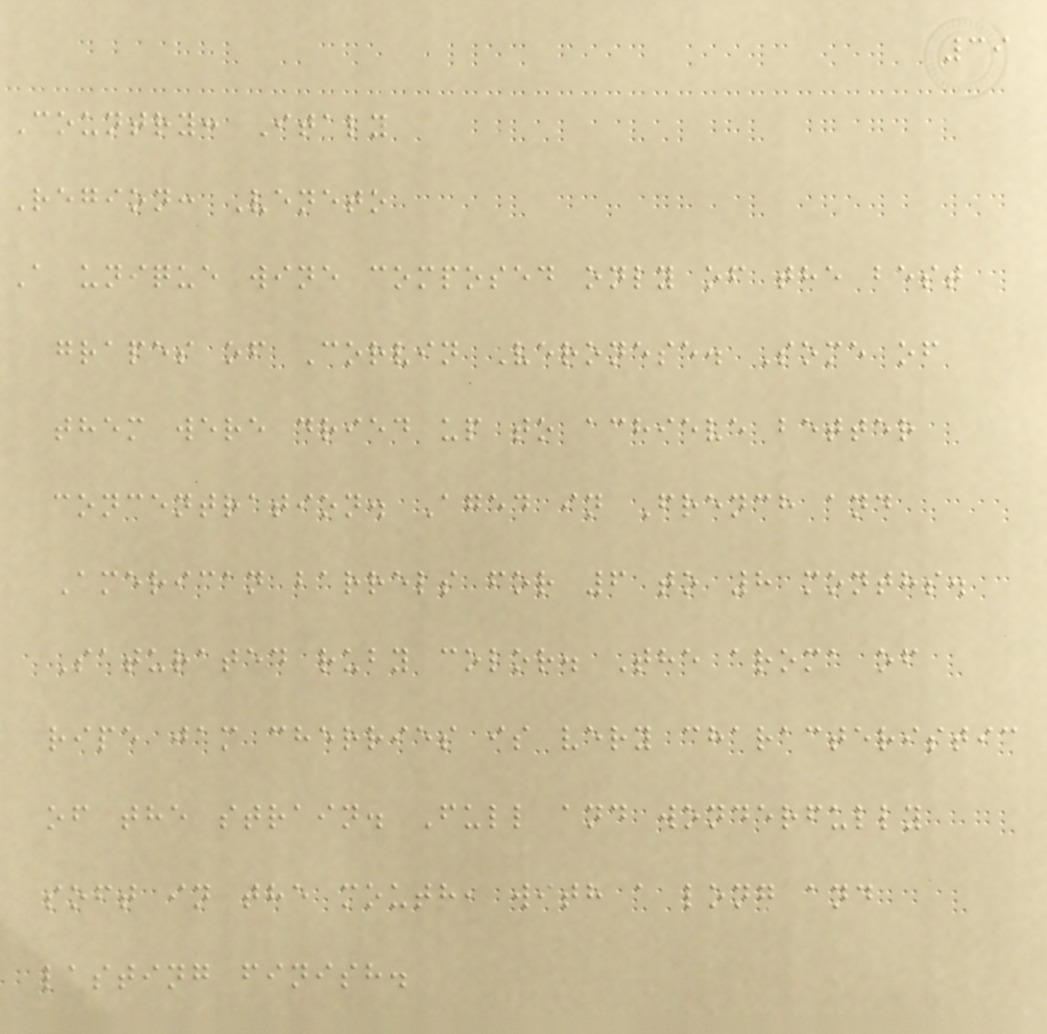39
Country: Italy
Region: Veneto
A unique wine composed only of the best
grapes of Corvin Veronese. Some of
them were dried up to achieve better
concentration. Aged in French and
American barrels for 6 to 8 months.
Saturated ruby color. The aroma of
ripe jam cherries is very characteristic
of the strain. Full and wonderfully
soft in the mouth, with a long and
lasting finish.
